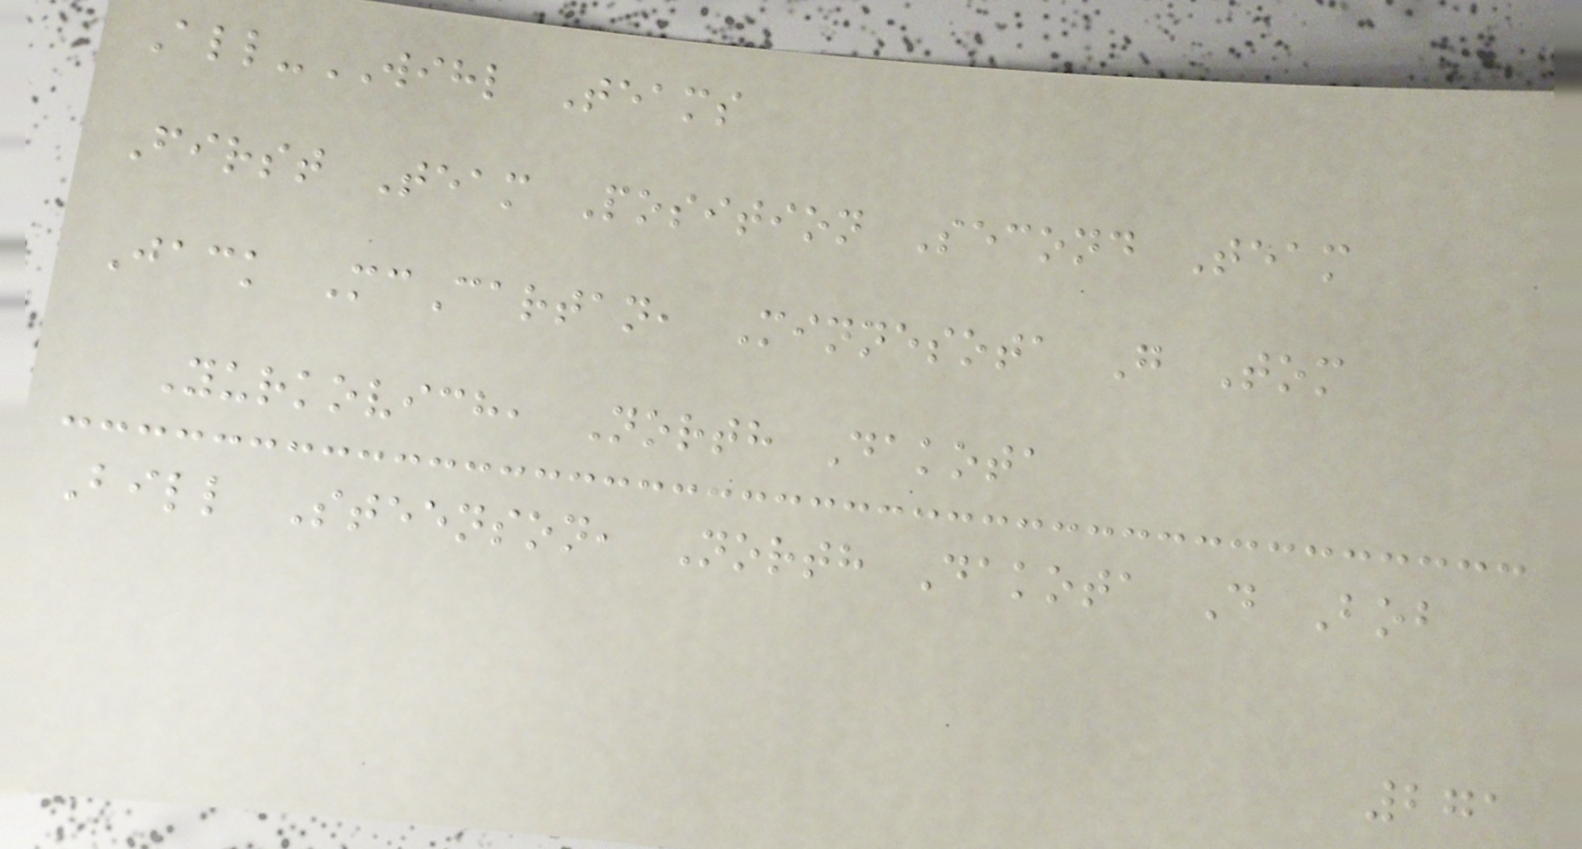All-WIHL Teams
First Team Position Second Team
Jack McCartan, Minnesota G Tom
Yurkovich, North Dakota
Bill Steenson, North Dakota D Bob
271
